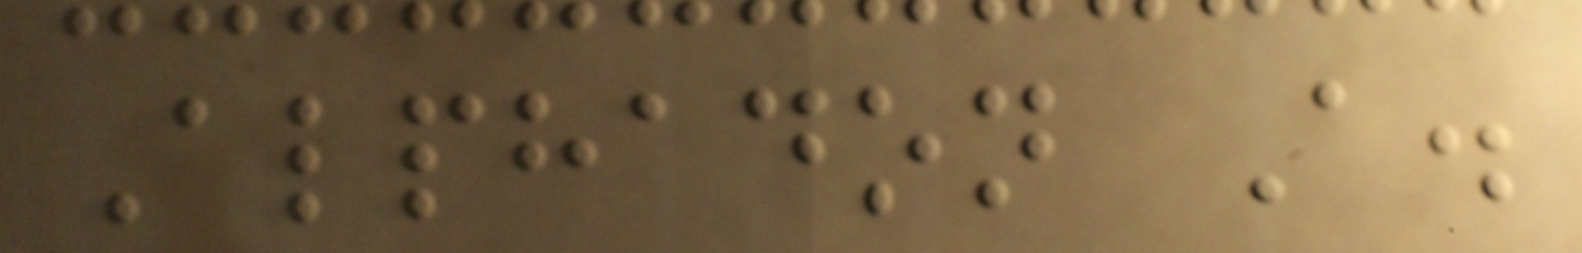Alphadon A.
